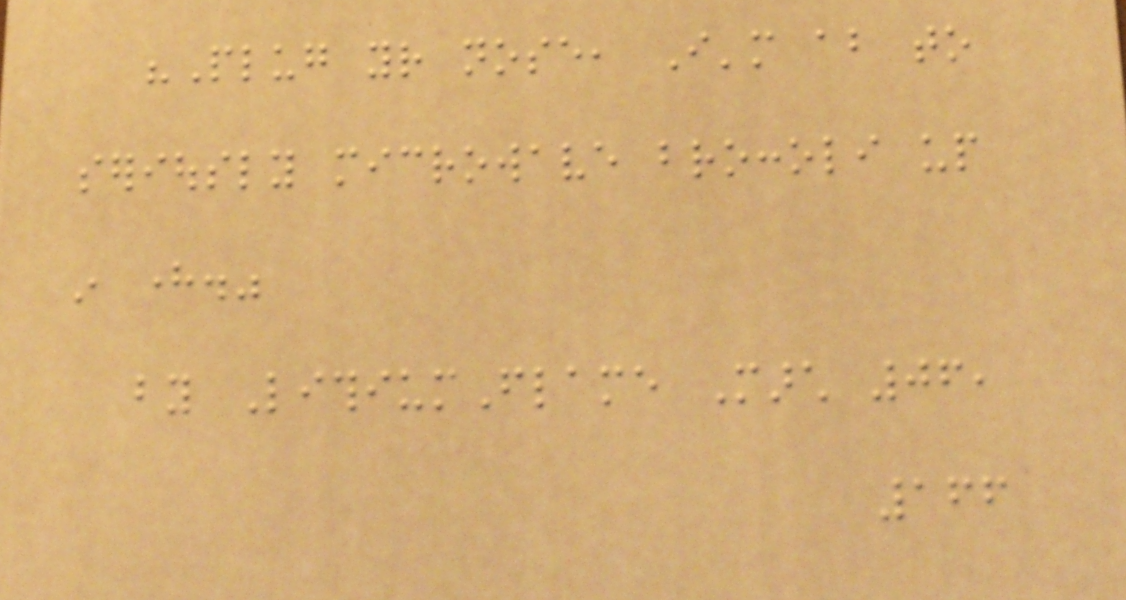"Plug your nose, I'm about to
seriously microwave broccoli up
in here."
by LithiumFlame March 06,
166
